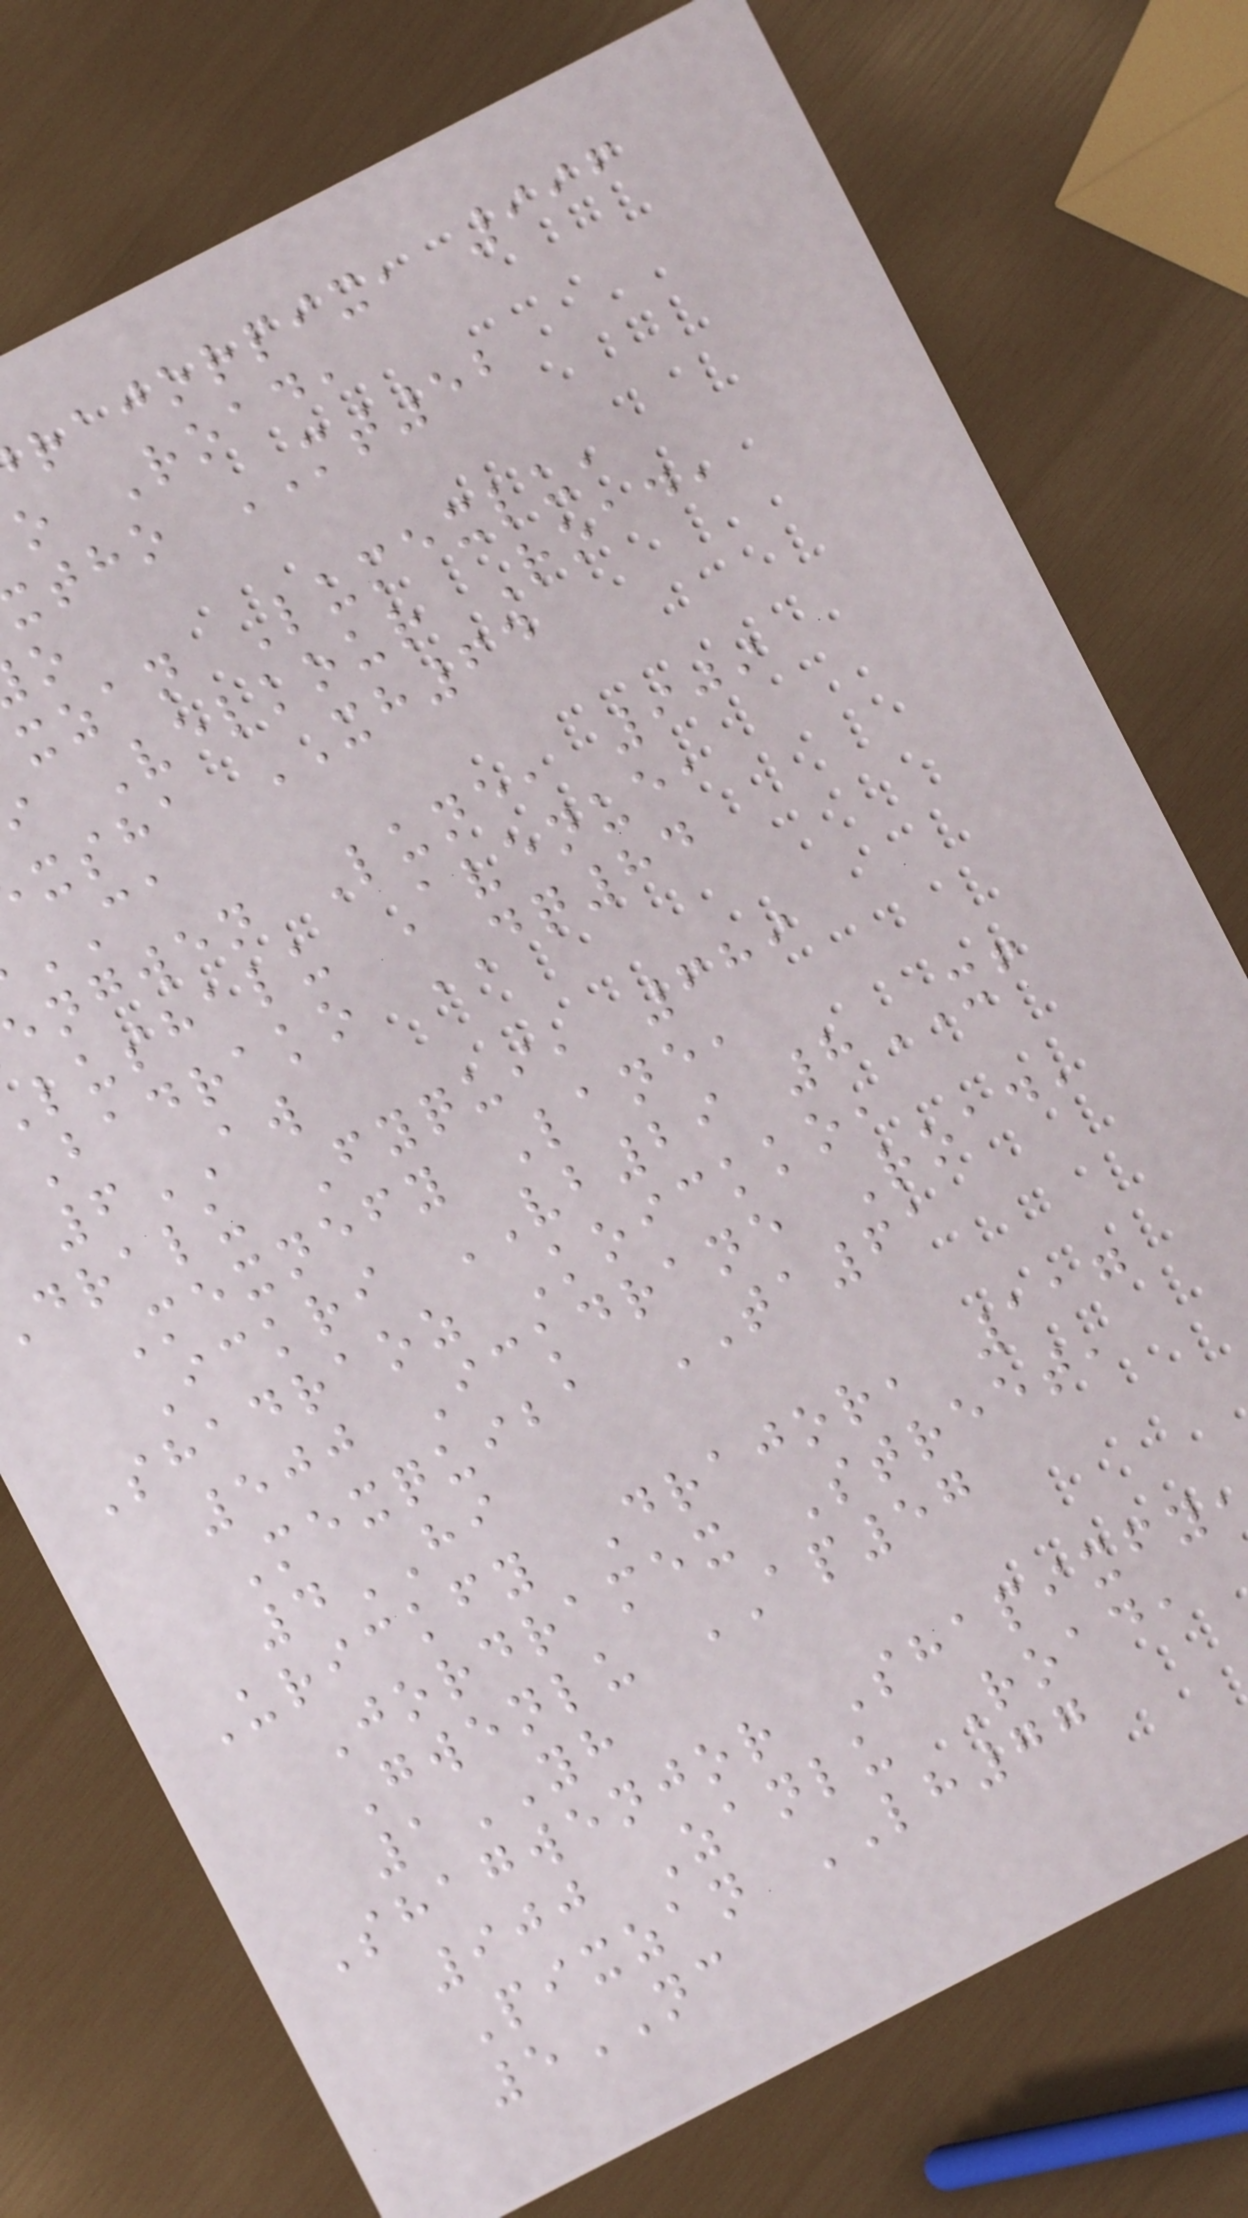rajorpix, 996
o Road,
tho MT52
xzan Lumexlu,
i Velkour Road,
xsha XH64
CA
engwen Lune, 909
lushalu Avenue,
Badrako DQ84
6AW
dralu Fyqui, 689
Mexnefy Lane,
Ickri VB29 8XF
Shadraoz Koickko,
500 Ickdrane Road,
Mexquiba TA61
4HI
Urickfy Drajor, 117
Jordramex Street,
Gwenlu AP57
1YH
Shagwenjor Shapixfy
900 Zanlu Road,
Pixzan LH77
5NC
